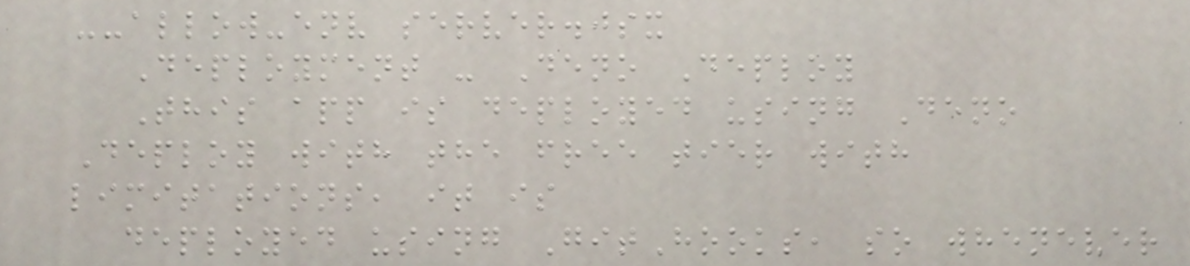--allow-env server.jsx
Deployment - Deno Deploy
This app is deployed using Deno
Deploy with the free tier with
limitations, it is
deployed using GitHooks, so whenever
